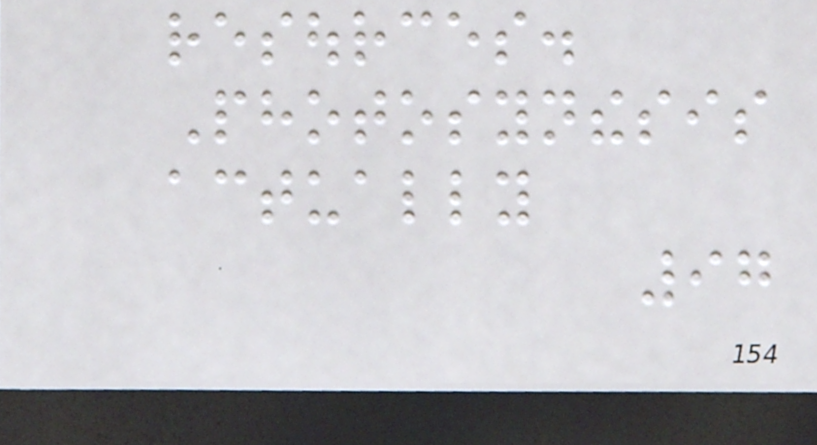resources.
Photosynthesis
actually
97
